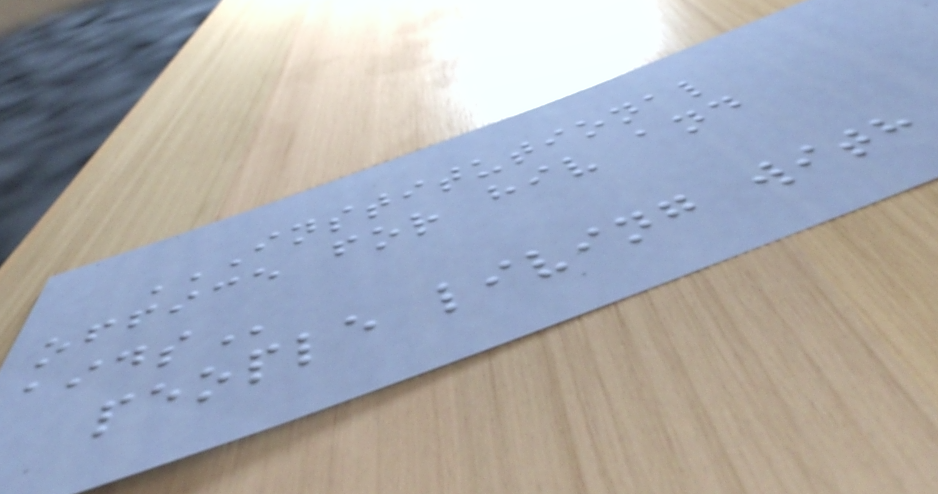INSTITUTIONAL
OFFICE FOR HIV AND
AIDS
people living with
